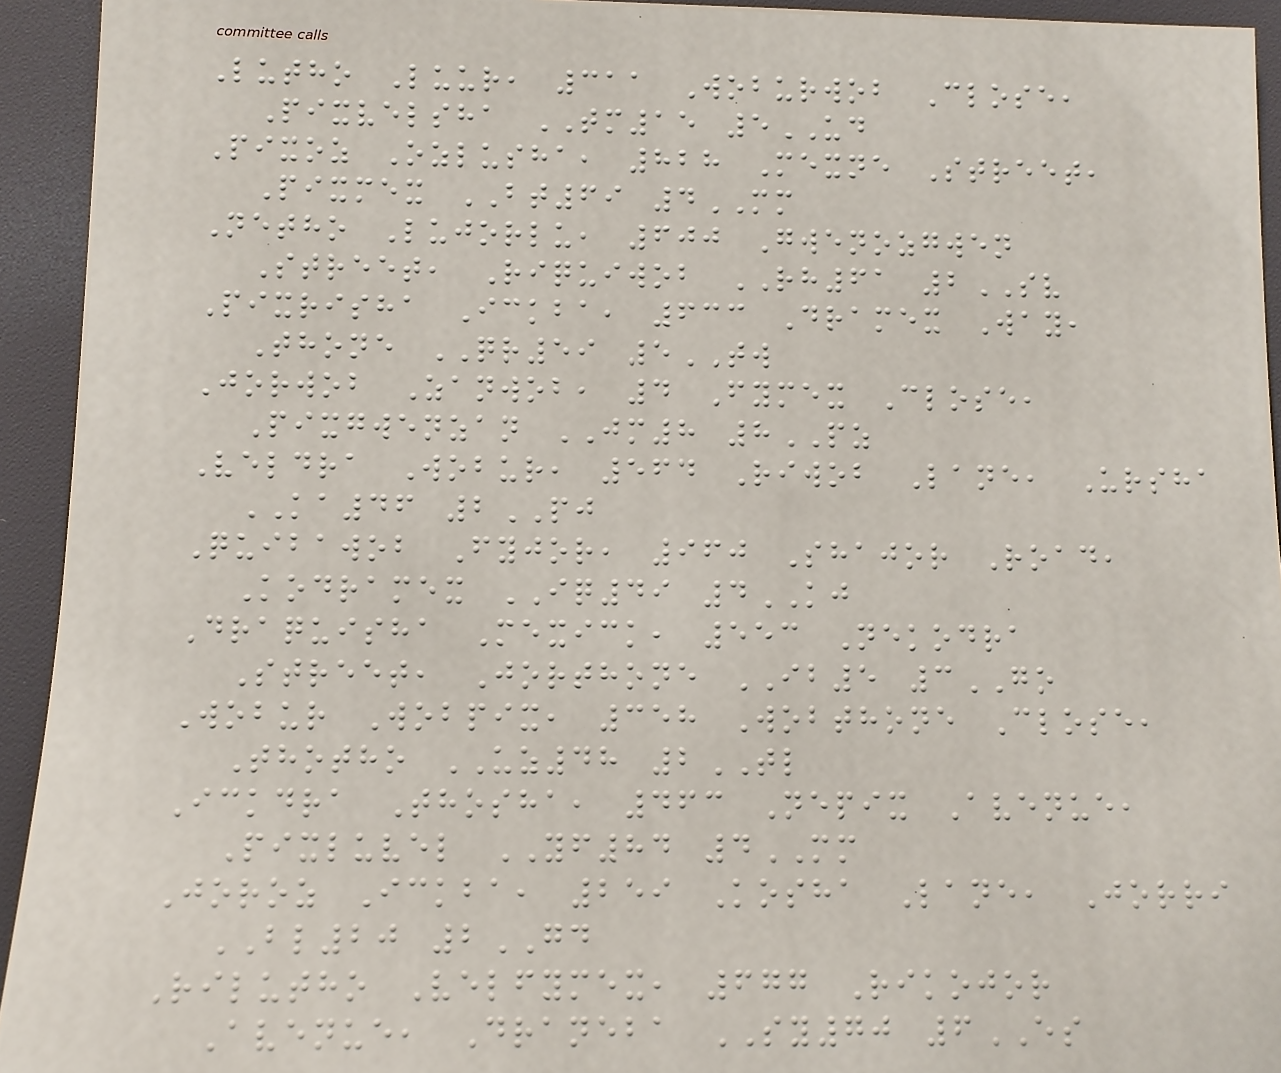Lutho Luur, 311 Woburwob Close,
Pixvelsha TM15 5UD
Pixoz Ozlusha, 828 Mexne Street,
Pixmex BT69 4MM
Netho Lujorlu, 600 Gwenozgwen
Street, Riquiwob RH61 2SV
Pixrisha Ickba, 633 Dramex Way,
Thone QR59 5TW
Jorwob Zanwob, 4 Fymex Close,
Pixgwenzan JM8 8PZ
Veldra Wobur, 564 Riwob Lane, Ursha
KA46 2PJ
Quibawob Fyjor, 960 Shajor Road,
Kodramex IQ49 4KJ
Draquisha Mexick, 553 Nekodra
Street, Jorthone IB5 3GO
Wobur Wobpix, 358 Wobthone Close,
Thotho UZ48 2TL
Ickdra Thosha, 463 Nepix Avenue,
Pixluvel YF84 4MM
Joroz Ickba, 259 Kosha Lane, Jorri
BL20 2GD
Rilutho Velfymex, 677 Rikojor
Avenue, Draneba SY70 6ES
